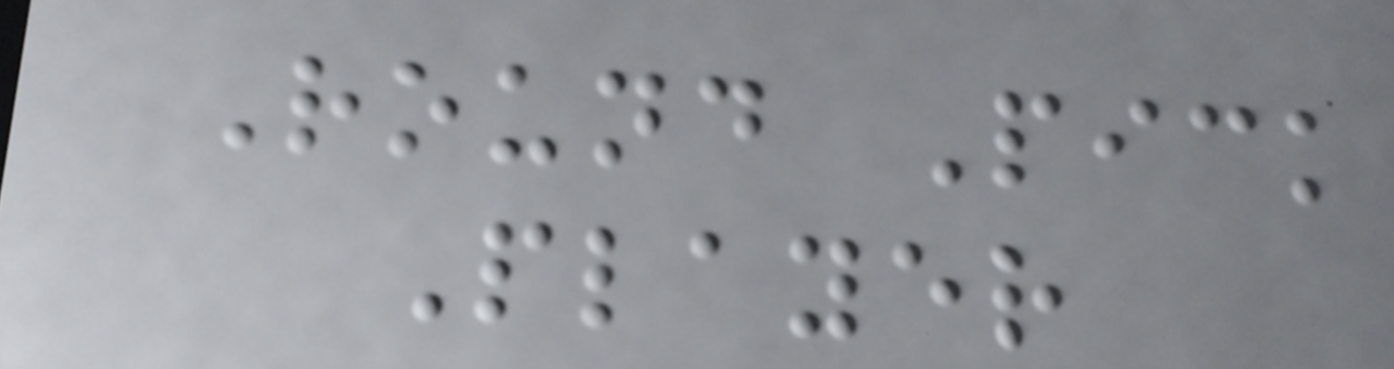Round Pick
Player
